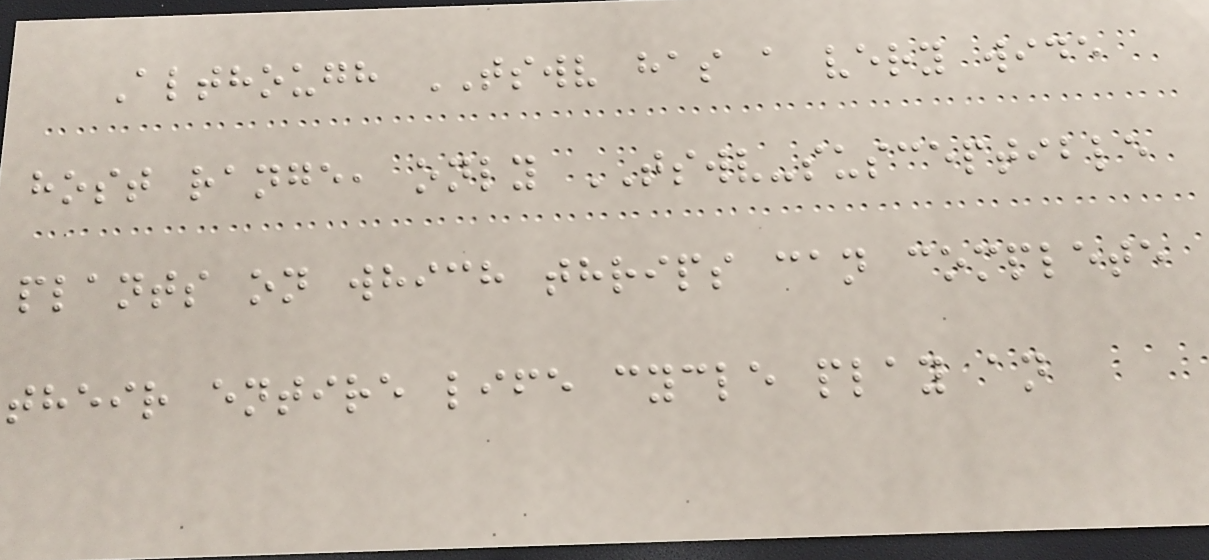Although TSWV has a very wide
host range, only TSWV-susceptible
plants on which thrips can complete
their entire life cycle play an
